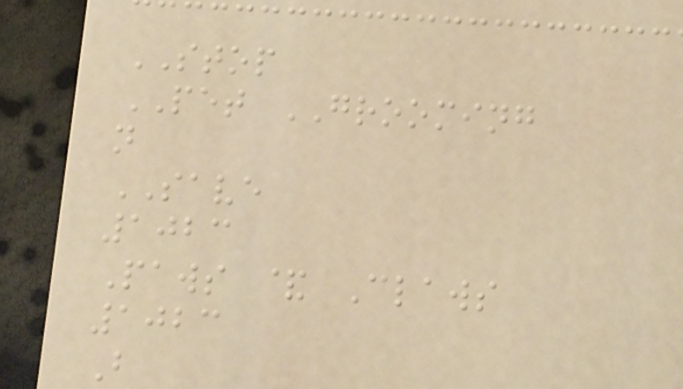STOP
PET GROOMING
n
SAVE
1023
Paws & Claws
1023
B
